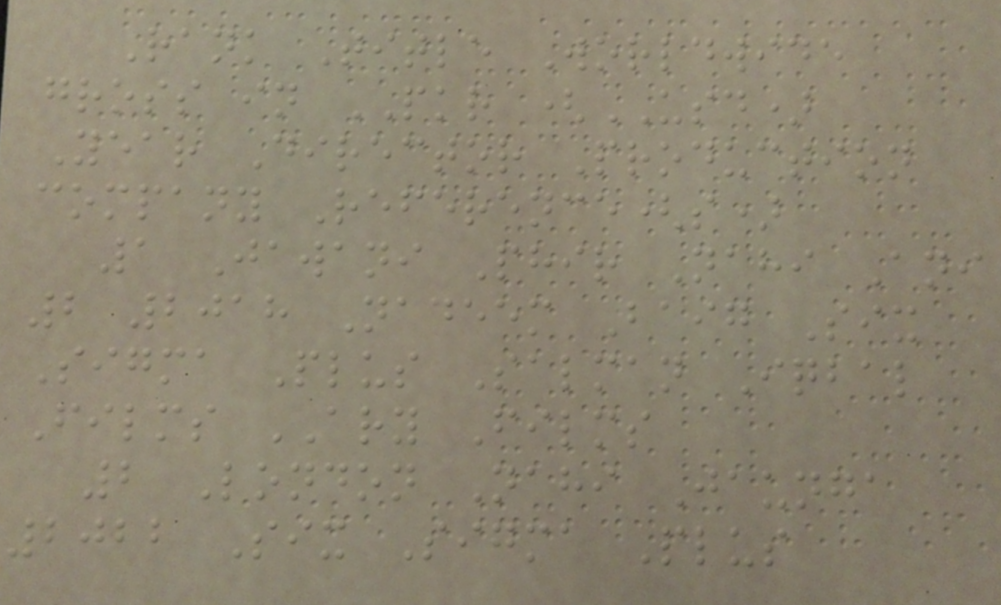Rank Title Worldwide
gross in PKR (USD)
Year Director Production
company Reference(s)
1 Jawani Phir Nahi Ani
2 2018 Nadeem Baig Six
Sigma Plus Salman Iqbal
Films ARY Films
2 London Nahi Jaunga
2022 Six Sigma Plus
